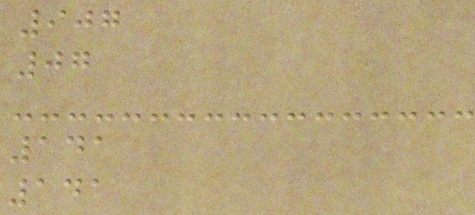907
07
141
141
